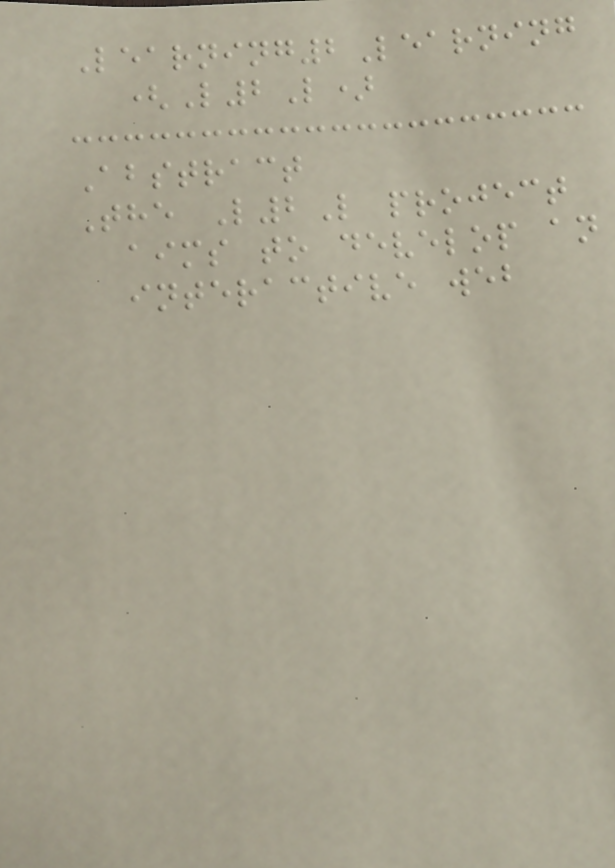Learning2Learning
(L2L)
Abstract
The L2L project
aims to develop an
interactive web
